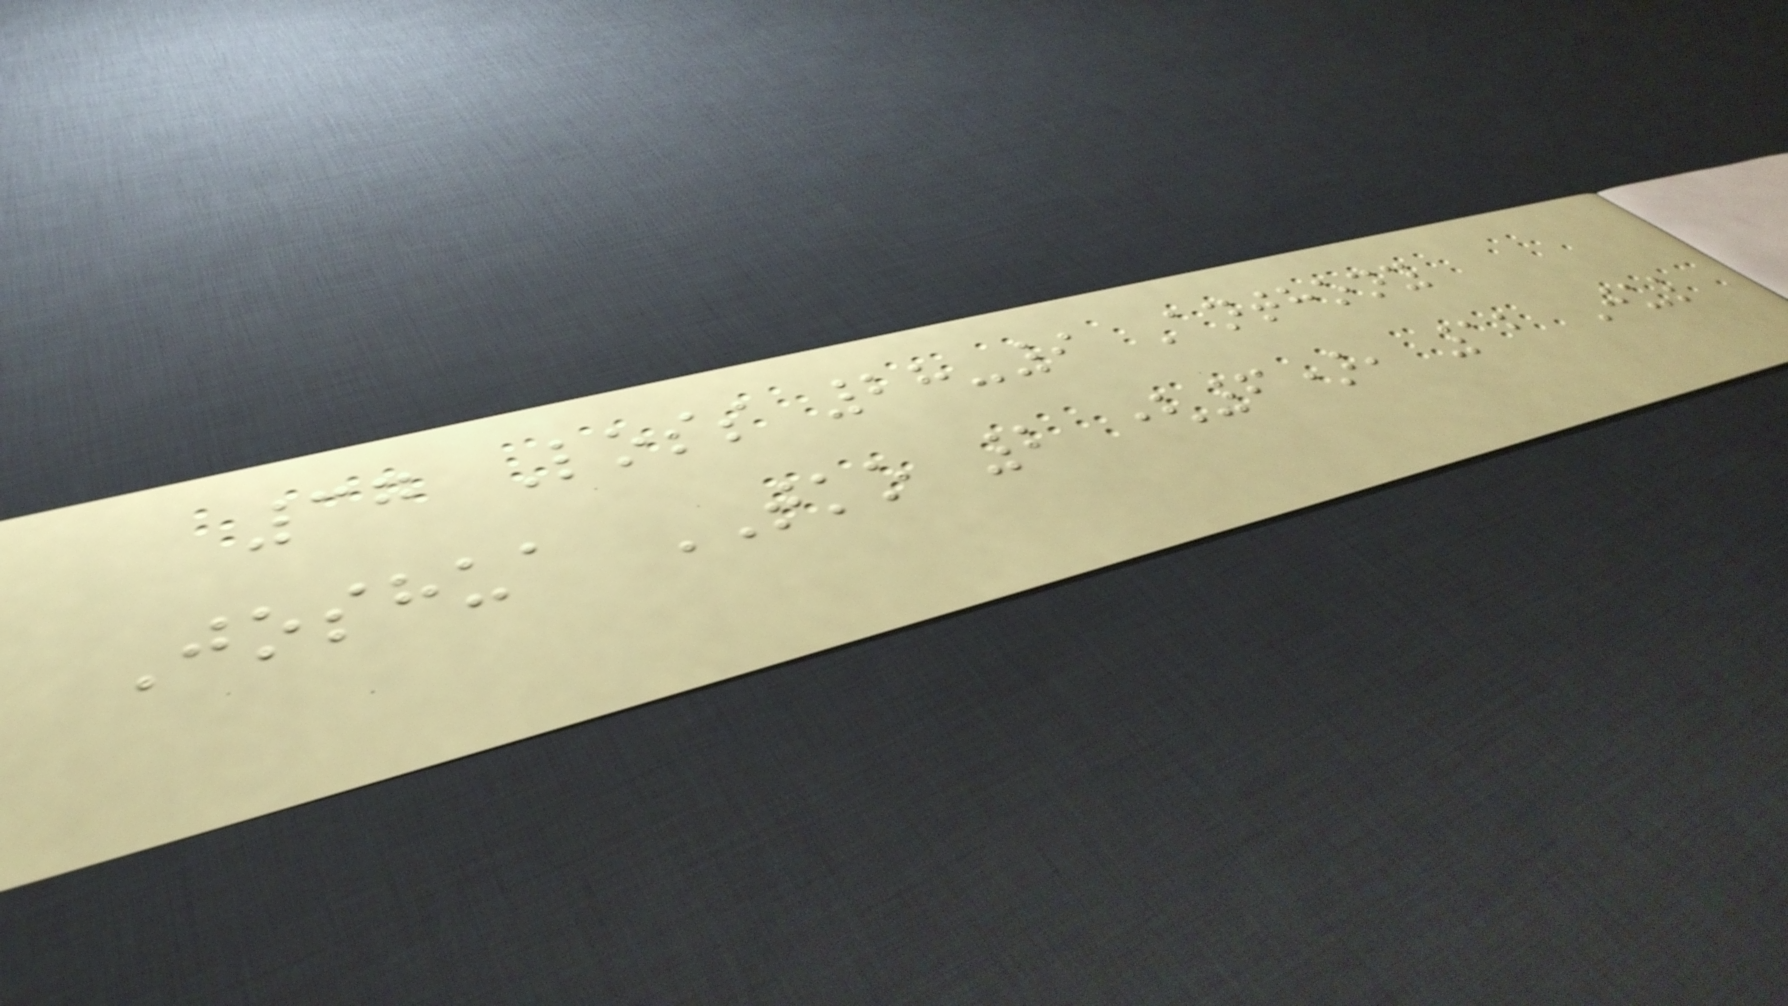37 Loss 28-9 Anthony
Joshua TKO 2 (6), 12 Jul
